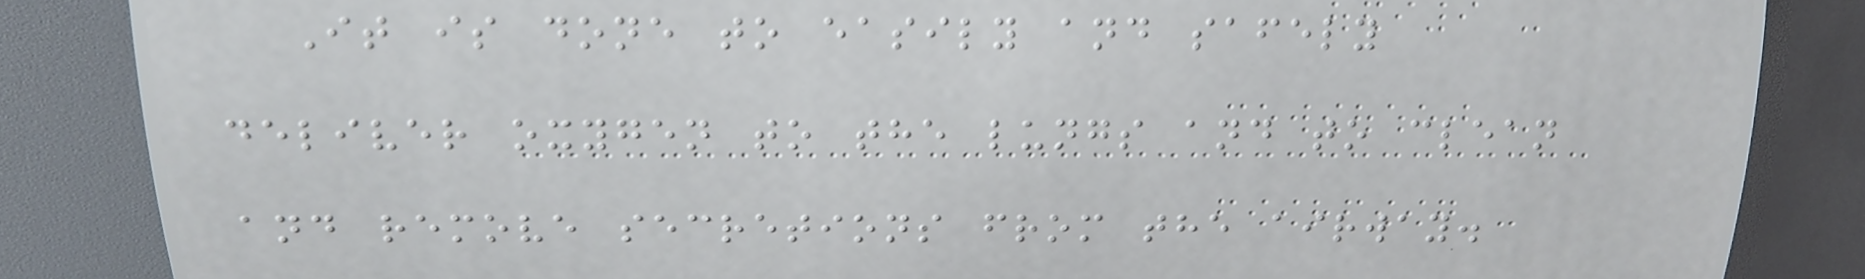It is done to easily and safely
deliver oxygen to the lungs and to clean
and remove secretions from the airway.
